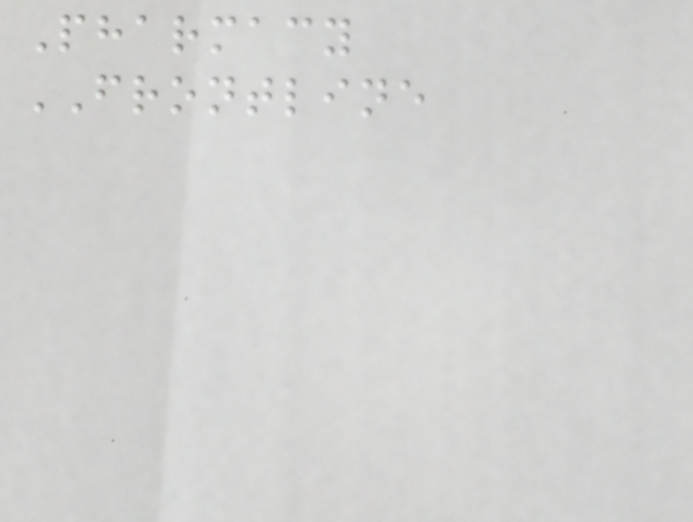Pharmacy
FRONTLINE
